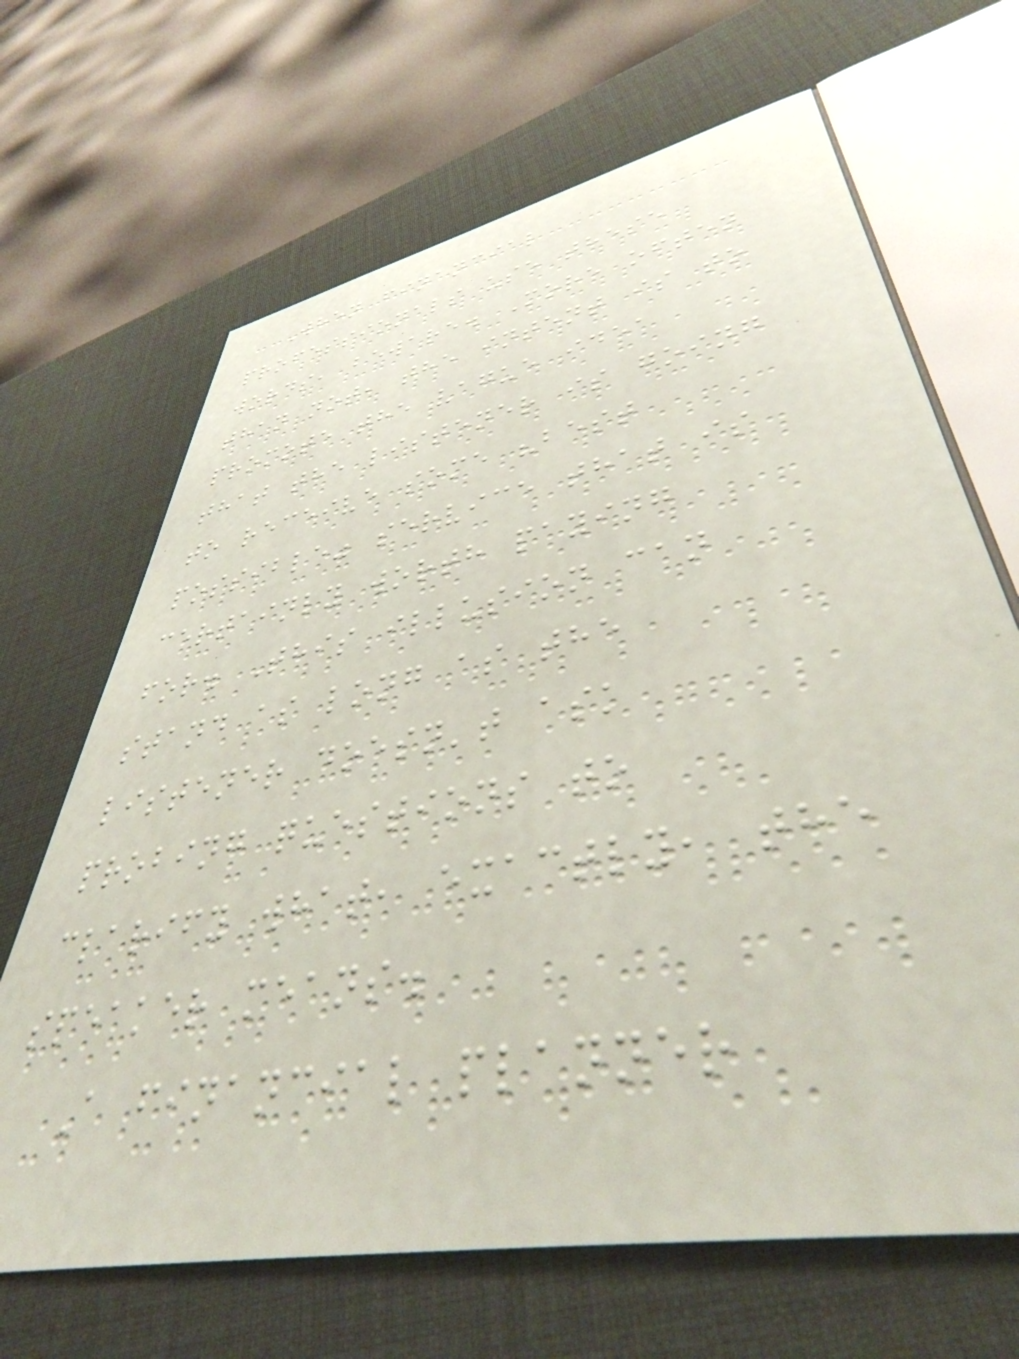When financial
professionals use these
words, beware. More often
than not, the intent is to
promote the vague idea
that the listener is going
to receive some "best
possible" service that is
certainly worth paying
for. This illusion can
stand as long as the
listener doesn't ask
probing questions to
clarify what, exactly, the
speaker means.
A financial planner
